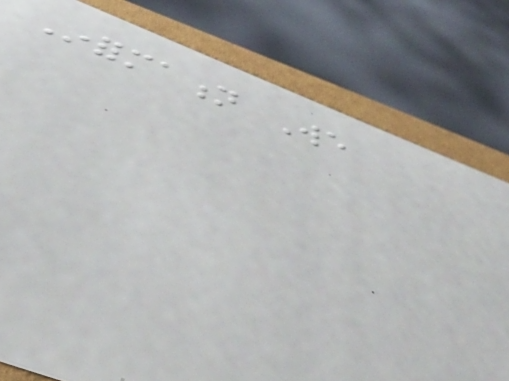Information We
